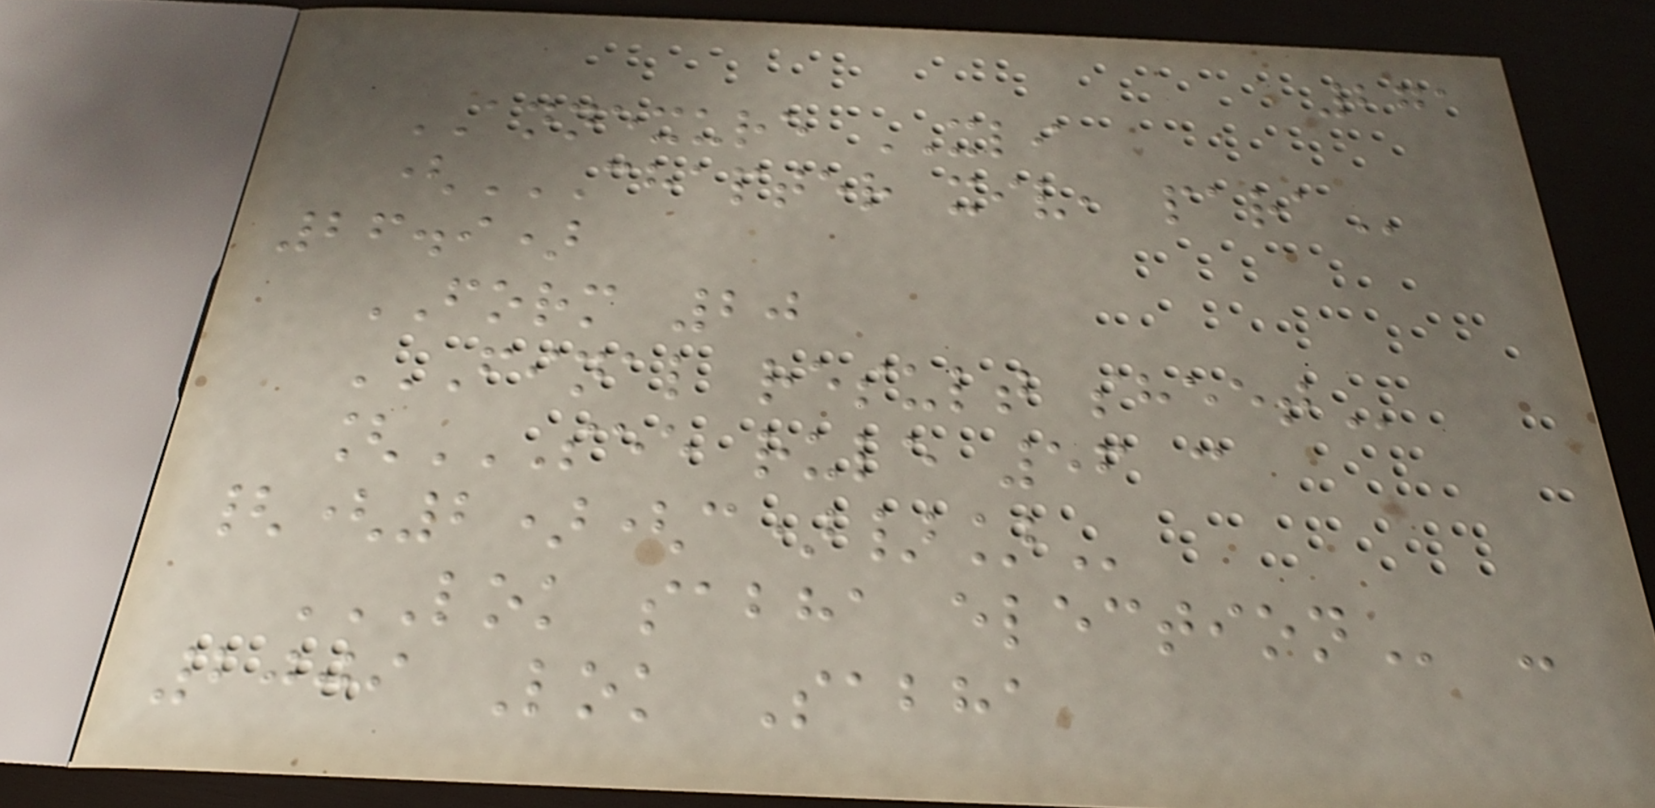271
ANNEXURE XLI
(CHAPTER XIV, PARA
26.9)
FORM 20
FINAL RESULT SHEET
[SEE RULE 56 C
{(2)(C)}]
LOK SABHA ELECTION -
2009 Lok Sabha
